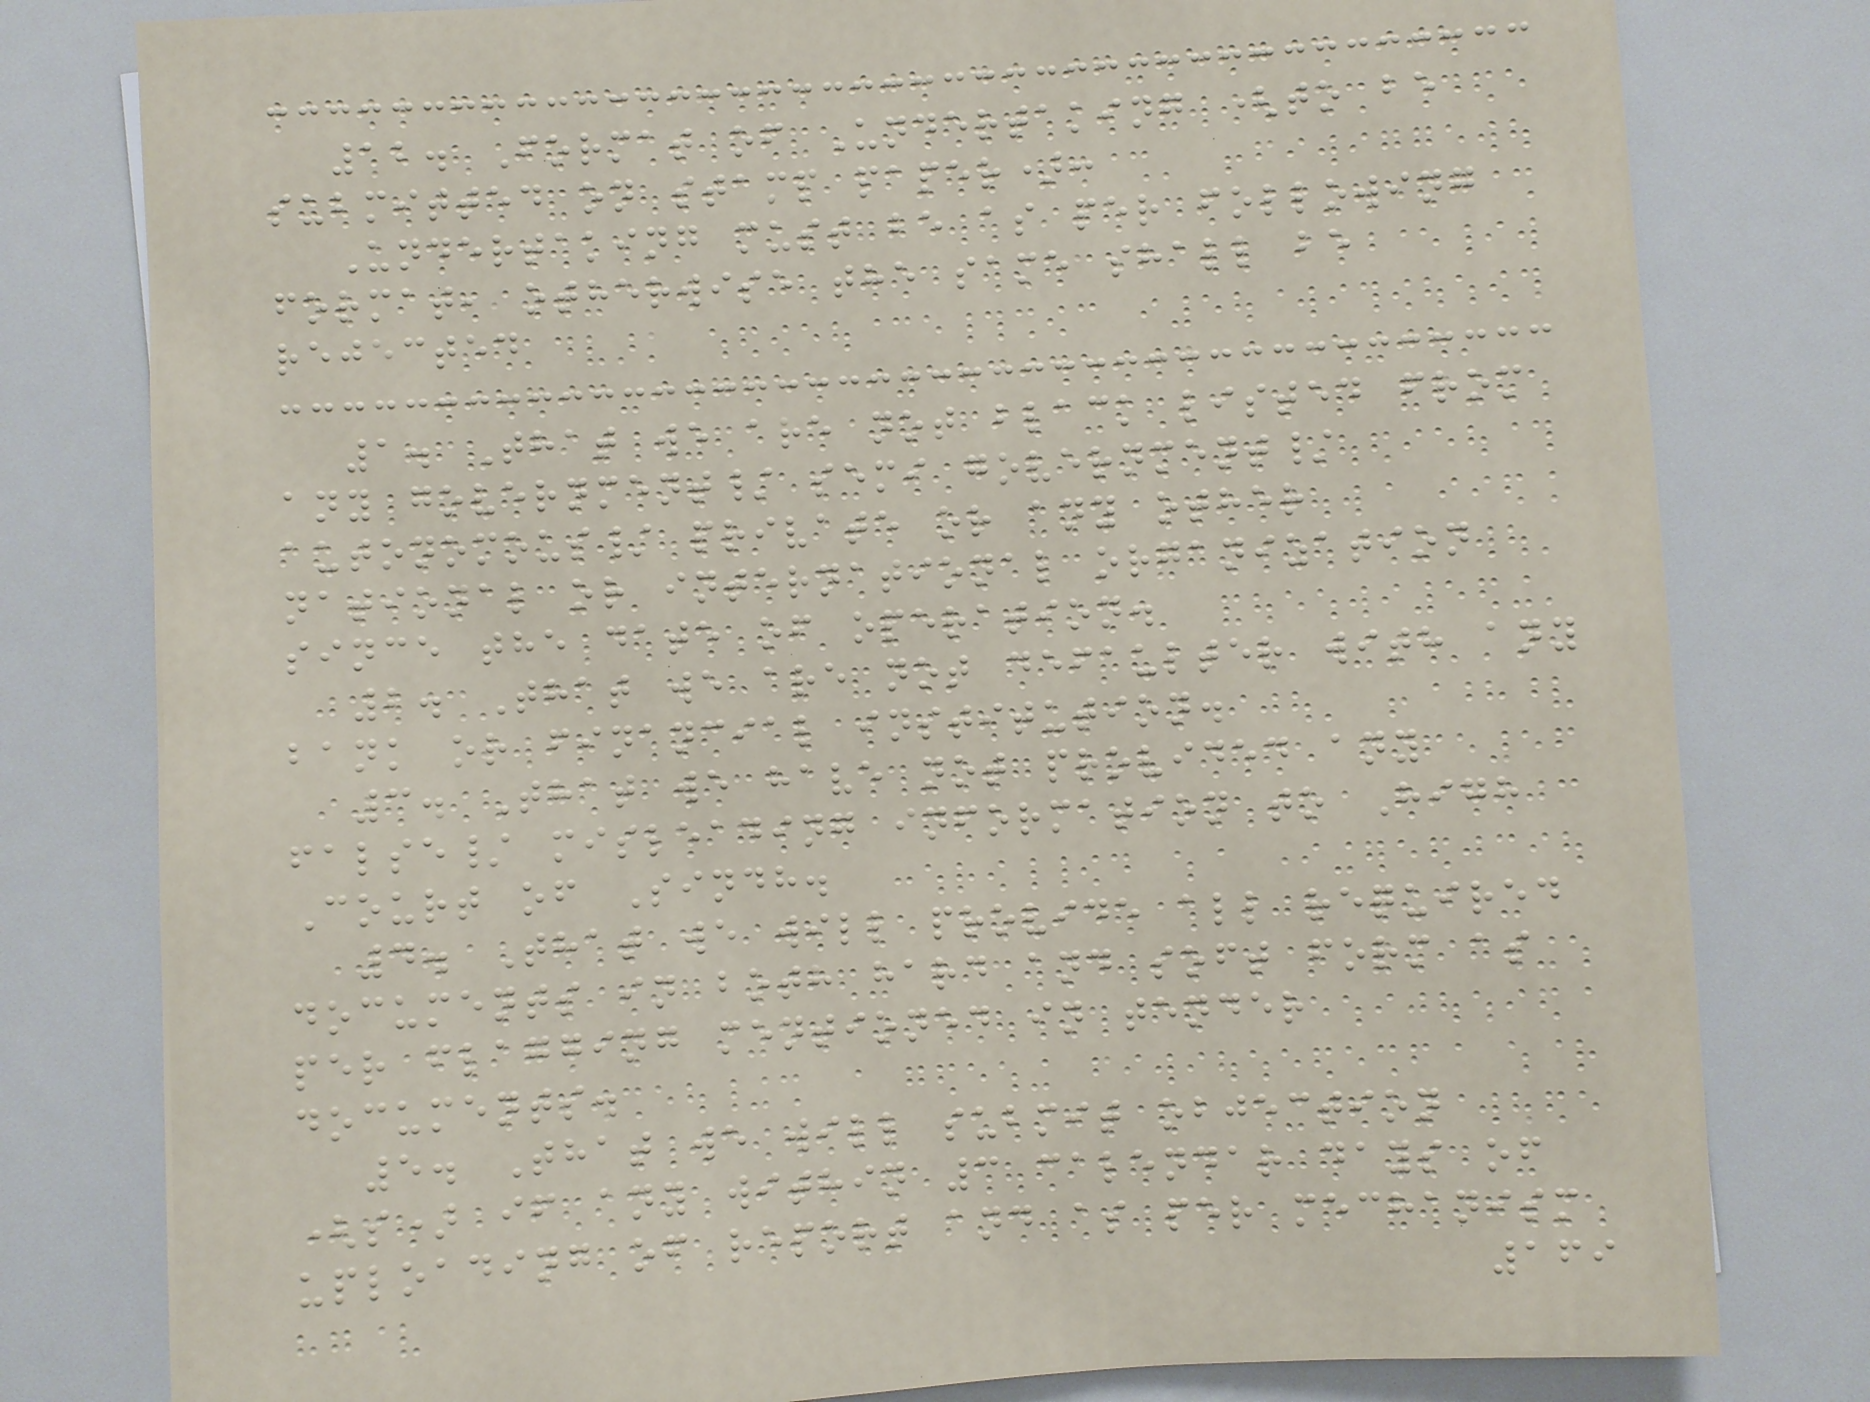12. Format of Undertaking (to be
submitted on stamp paper):
Undertaking must be as per following
format, otherwise the same shall be
rejected
1. That we are not black listed from
any government/ semi government/
autonomous/ private or any other
national or international organization
since the date of operation.
2. That we are not defaulter with any
bank or financial institution.
3. That we have not provided any
false/ misleading information to High
Court of Sindh.
4. That we will provide all required
documents in both hard and soft form as
per flagging mentioned in tender
documents.
5. That we will submit objection
(s) if any within 3 calendar days of
uploading of report and as per mechanism
169
